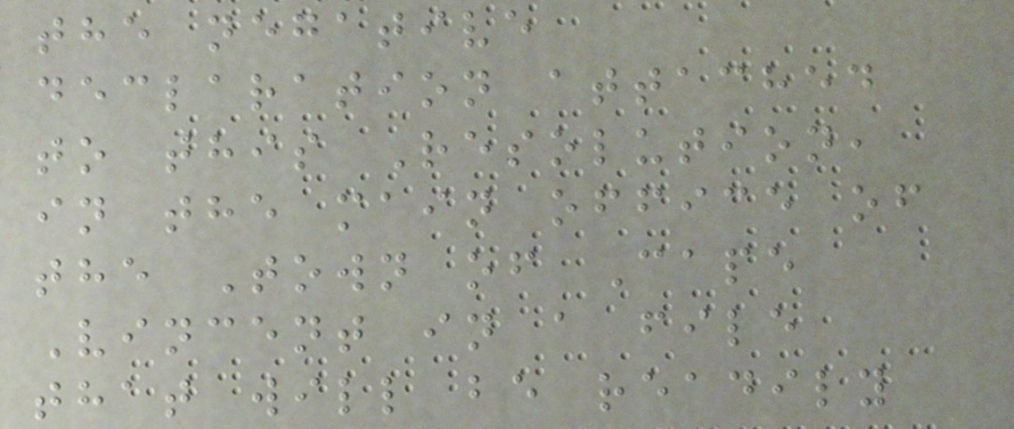the negative
declaration attached
to this Resolution,
in the main office of
the Town of Cape
Vincent in a file
that will be readily
